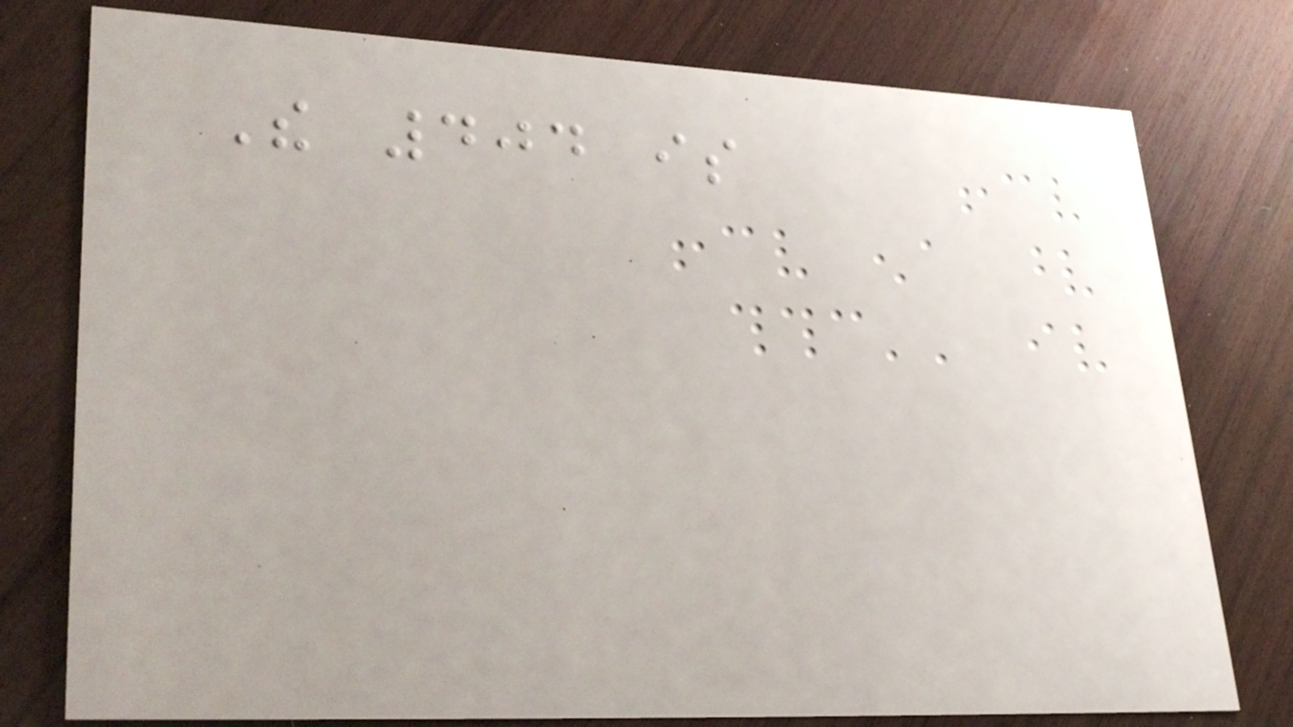The 404 is
